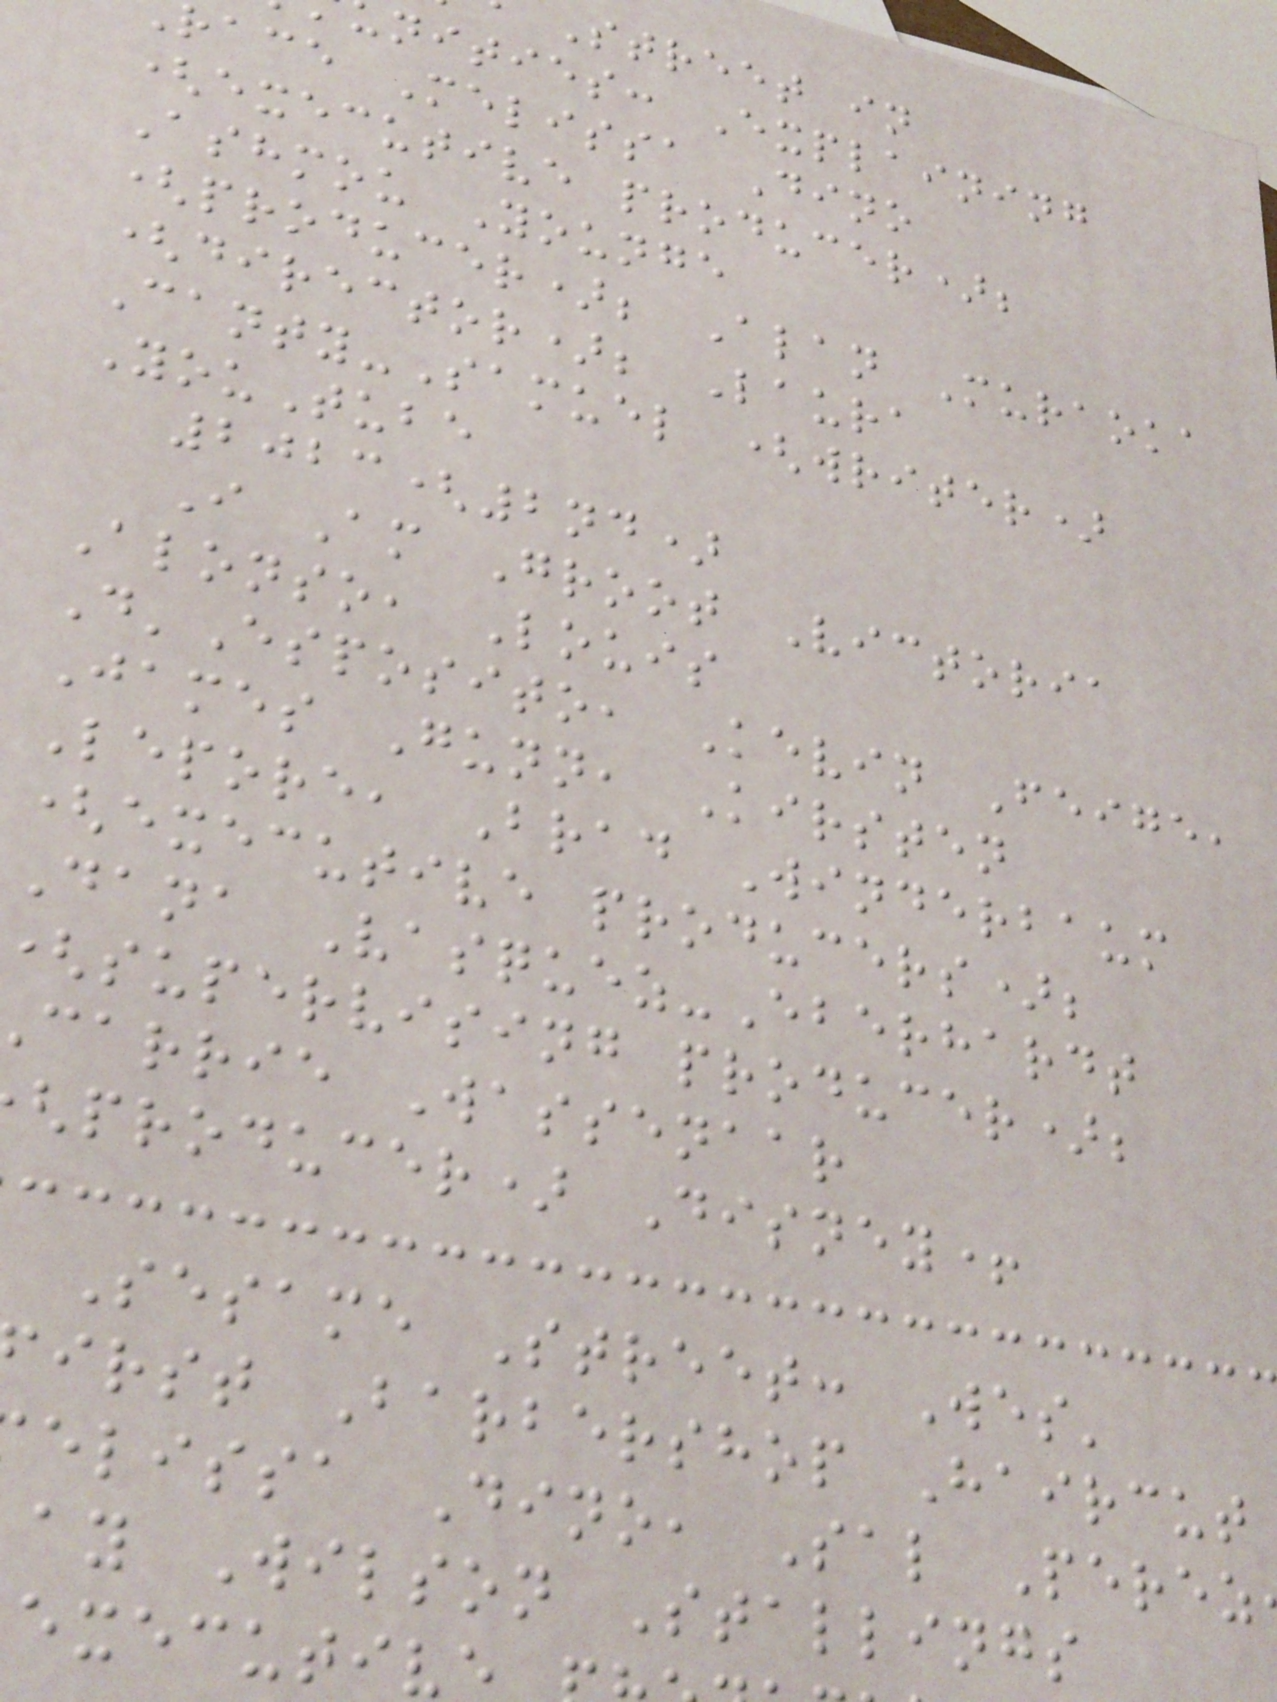Street in
nities: Explaining
race Melissa Dino
(executive producer);
Ashmou Younge
(producer); Alan Muraoka
(director); Laura
Canty-Samuel (writer)
YouTube
2023(2nd)
I Am Groot Victoria
Alonso, Louis
D'Esposito, Kevin Feige,
James Gunn, Kirsten
Lepore, Brad Winderbaum
(executive producers);
Dana Vasquez-Eberhardt
supervising producer);
carrie Wassenaar
producer) Disney+
Sesame Street: Wes'
irst Barbershop Haircut
elissa Dino, Sal Perez
ay Wilson Stallings
